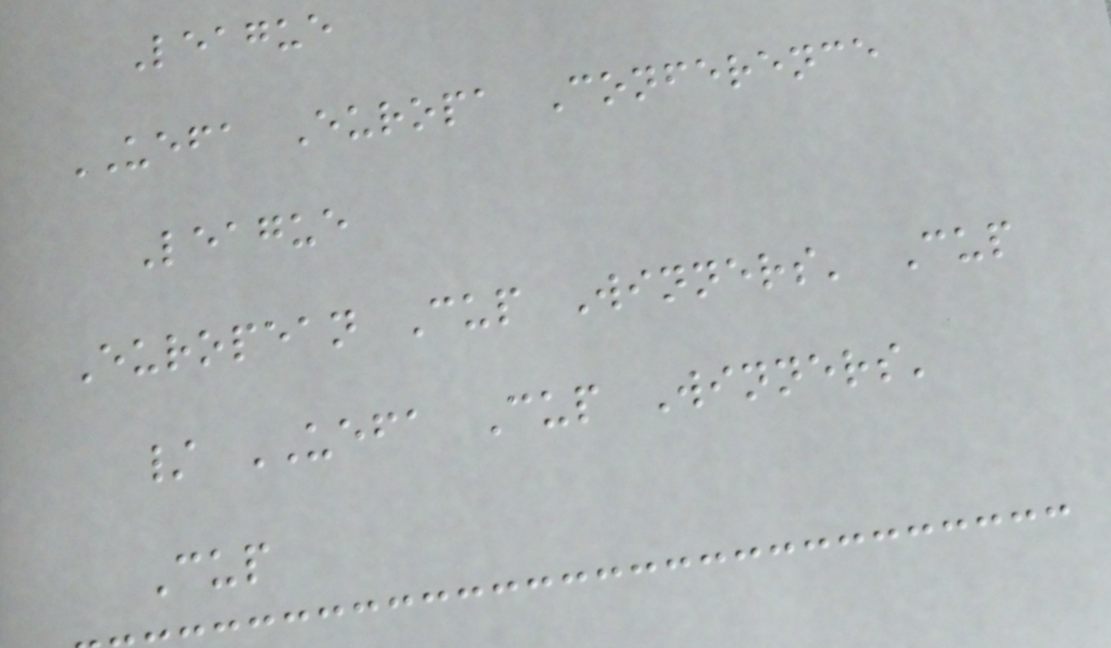League
UEFA Europa Conference
League
European Cup Winners' Cup
/ UEFA Cup Winners'
Cup
